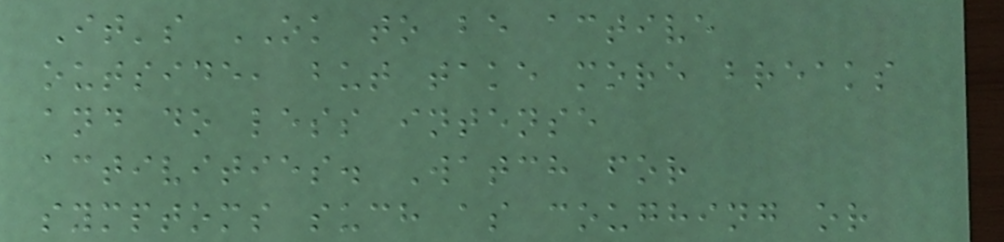It's OK to be active
outside, but take more breaks
and do less intense
activities. Watch for
symptoms such as coughing or
